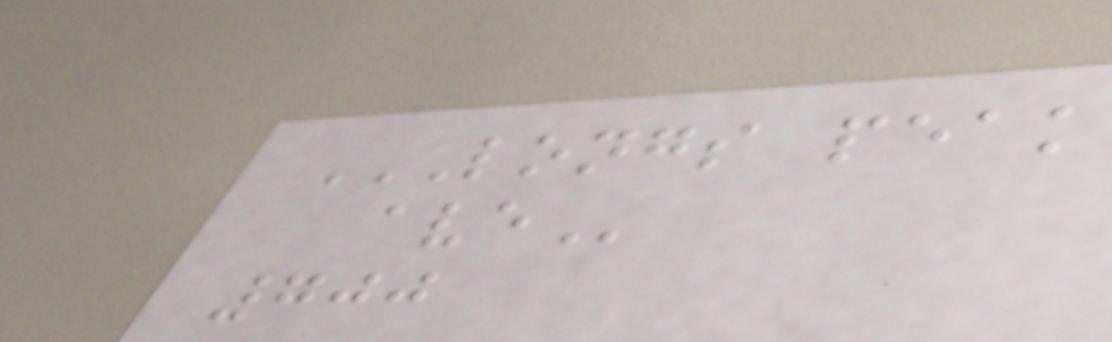LONGS PEAK
AVE
700
